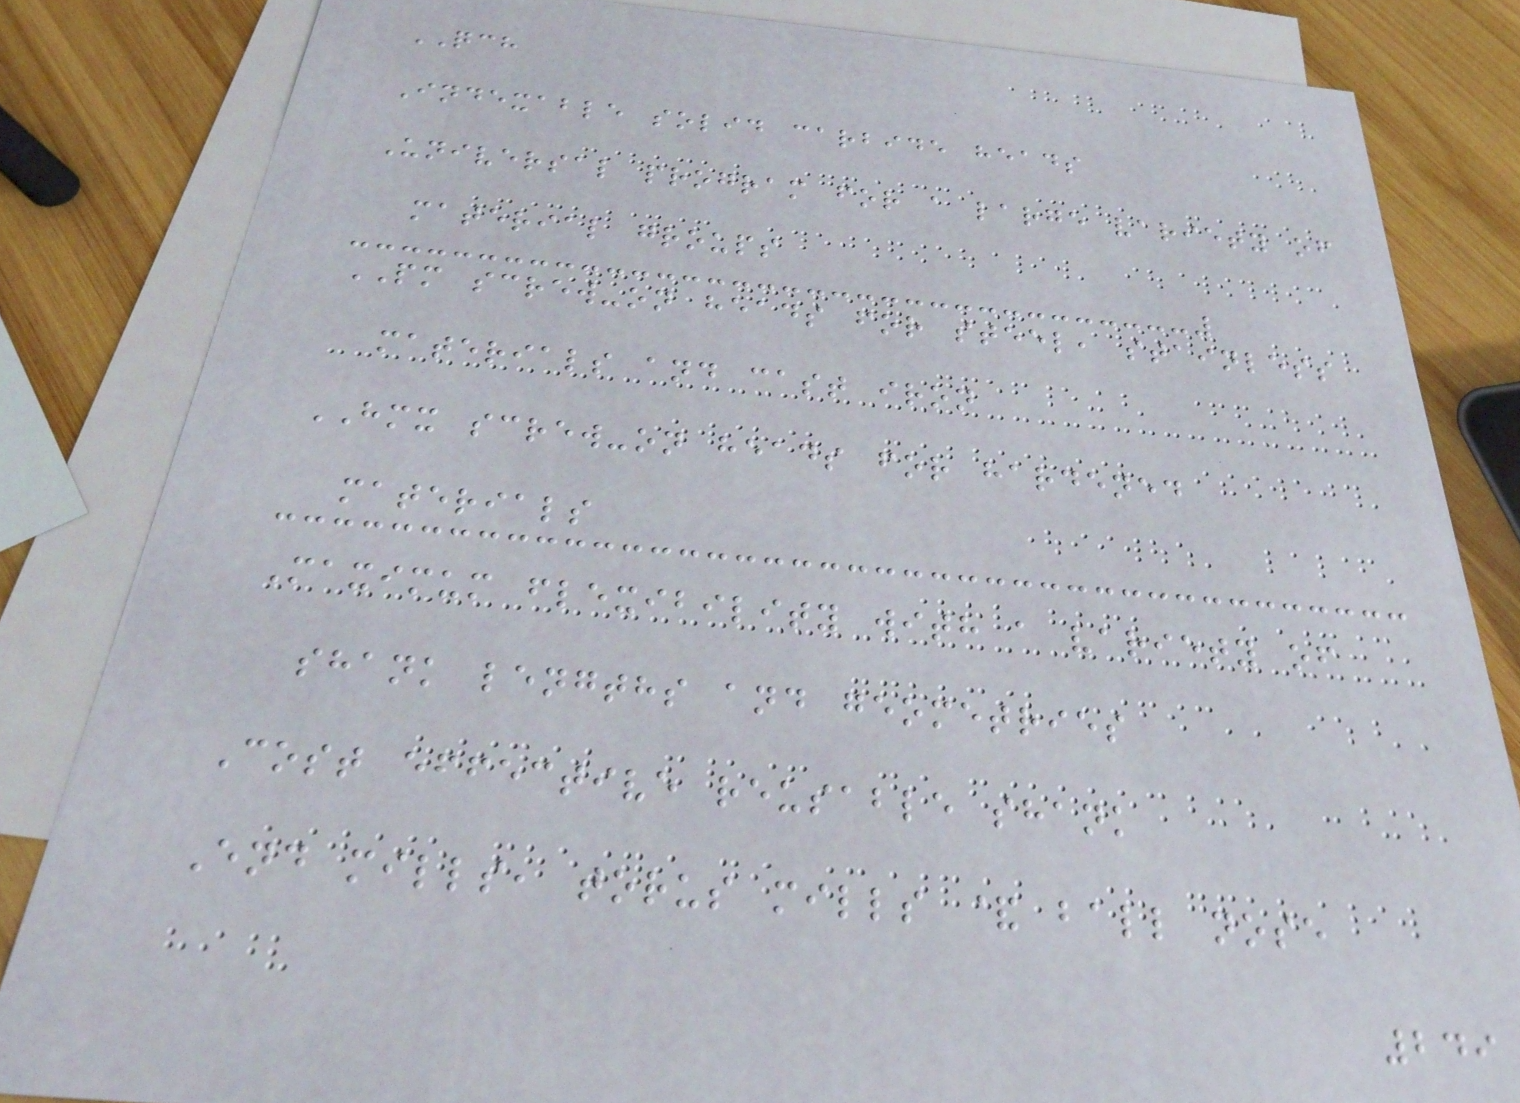QCH
Indexable solid carbide heads
Universal program for a large variety of
material groups
PM screw-on heads for steel, stainless
materials and cast iron
HMX screw-on heads for hardened
materials
Maximum flexibility with a variety of
shank lengths and geometries
Cost effective reusable shank
End mills, torus mills & ball nose
249
